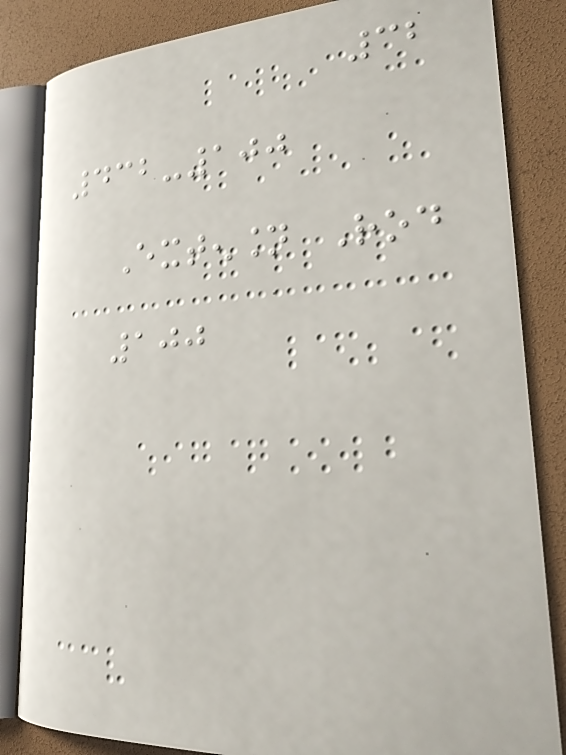32
432-100
Extension Rod
100
